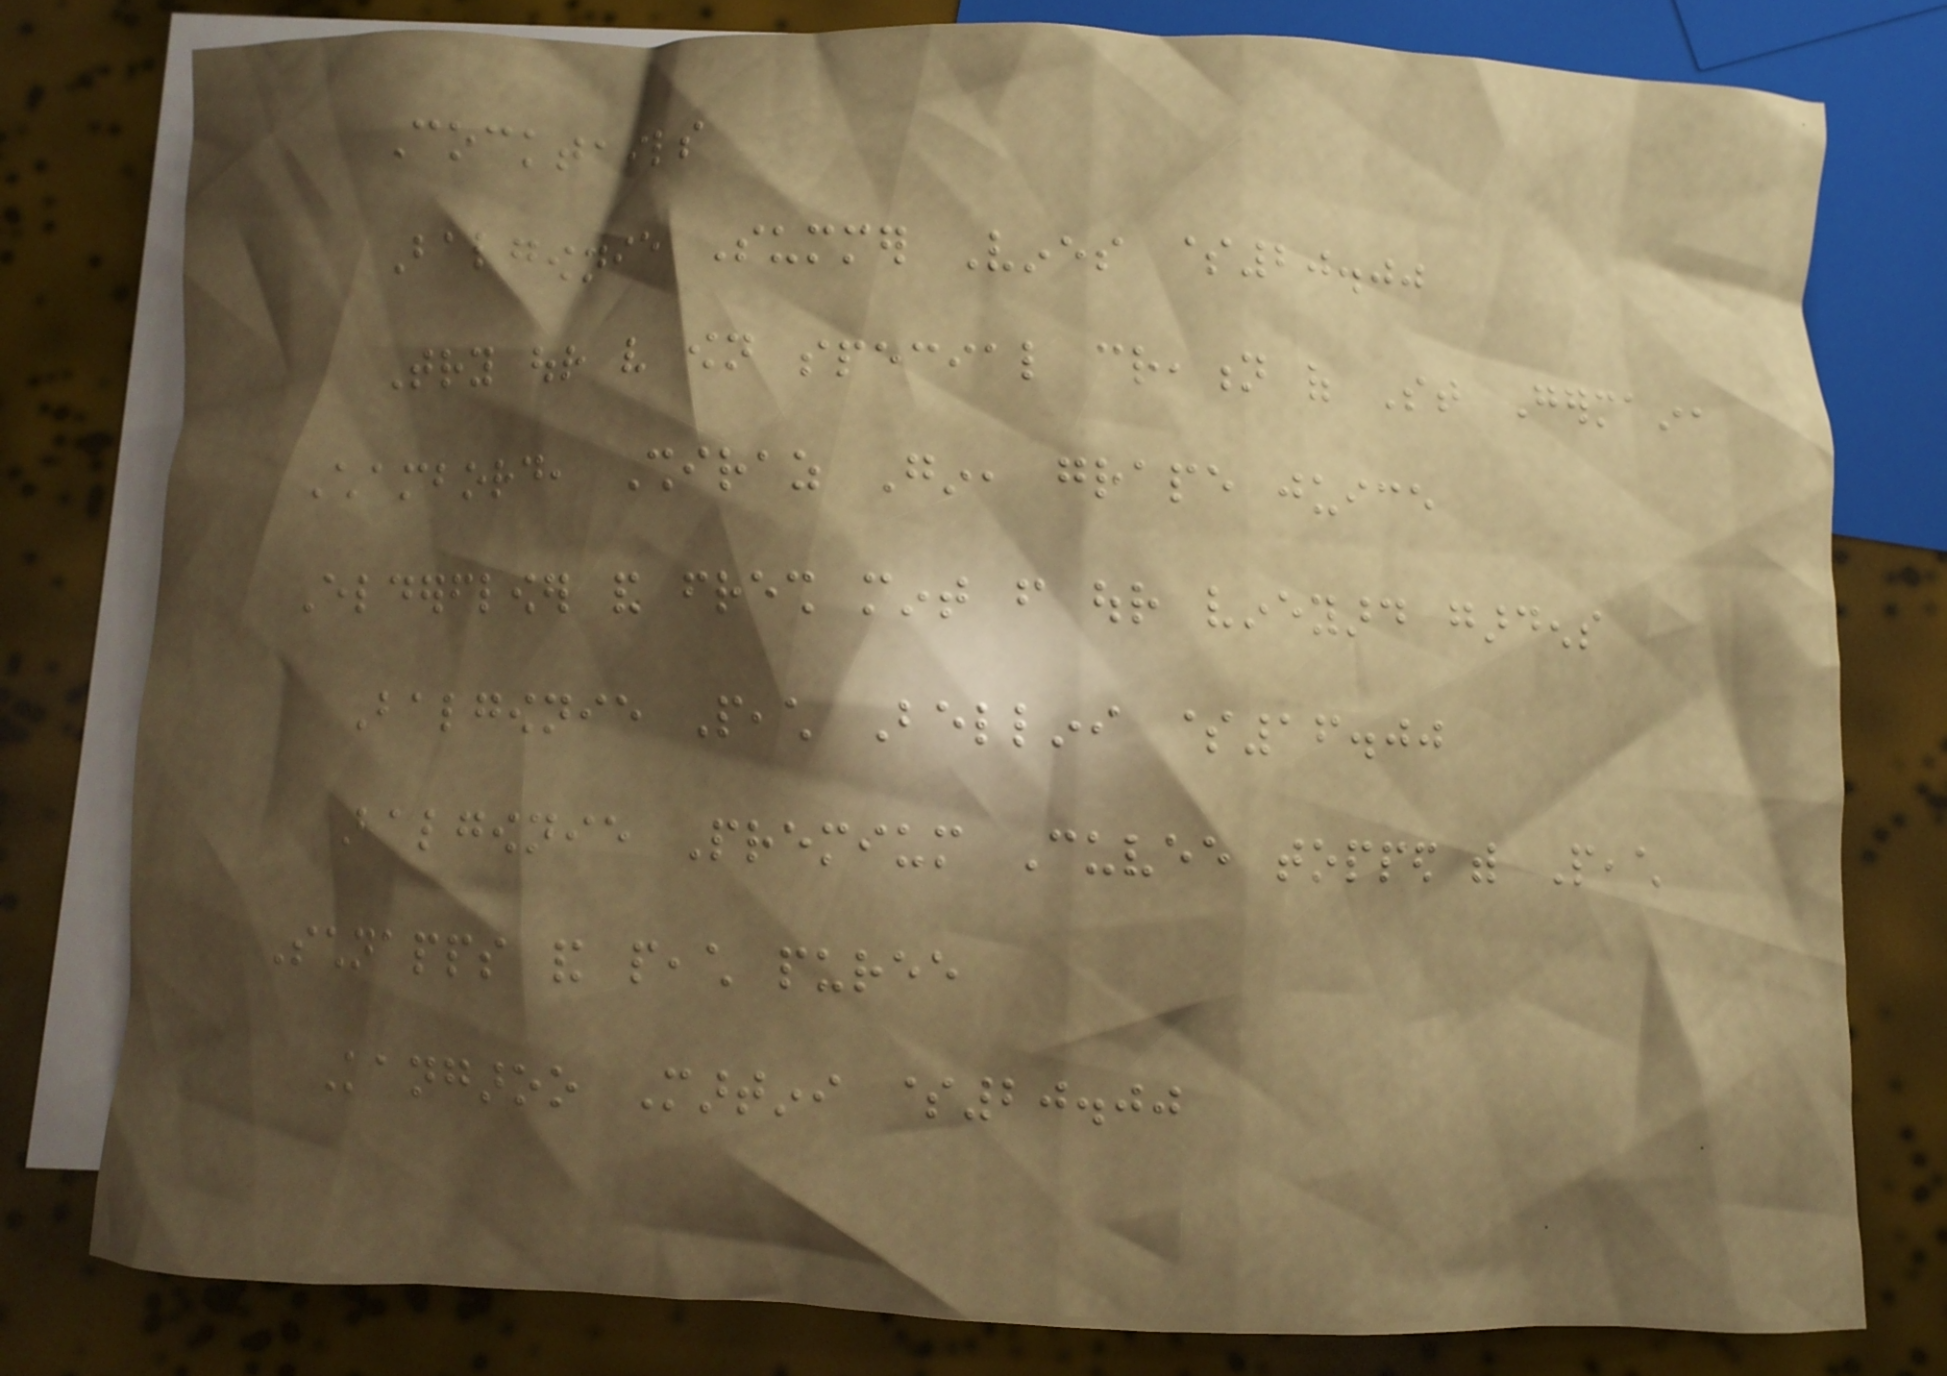Cocktails
Balgownie Summer Vines $20.00
Try our very own special creation of St Germain,
Chambord, Shiraz Gin, grape juice
Elderflower and fresh mint from our vineyard gardens
Balgownie Peach Bellini $16.00
Balgownie Premium Cuvee topped with Peach
Schnapps and peach puree
Kangaroo Martini $20.00
